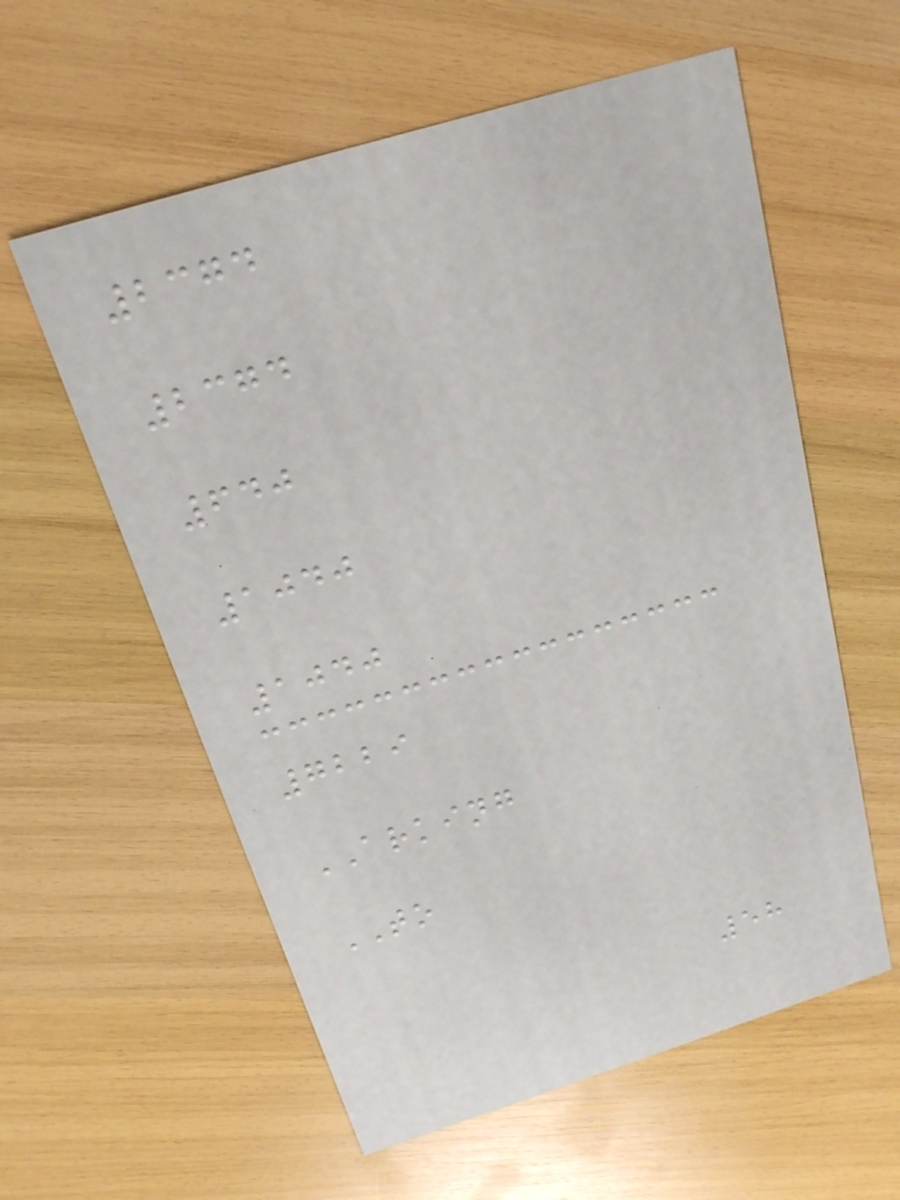2374
2374
640
1040
1040
7229
ARKING
TO
58
